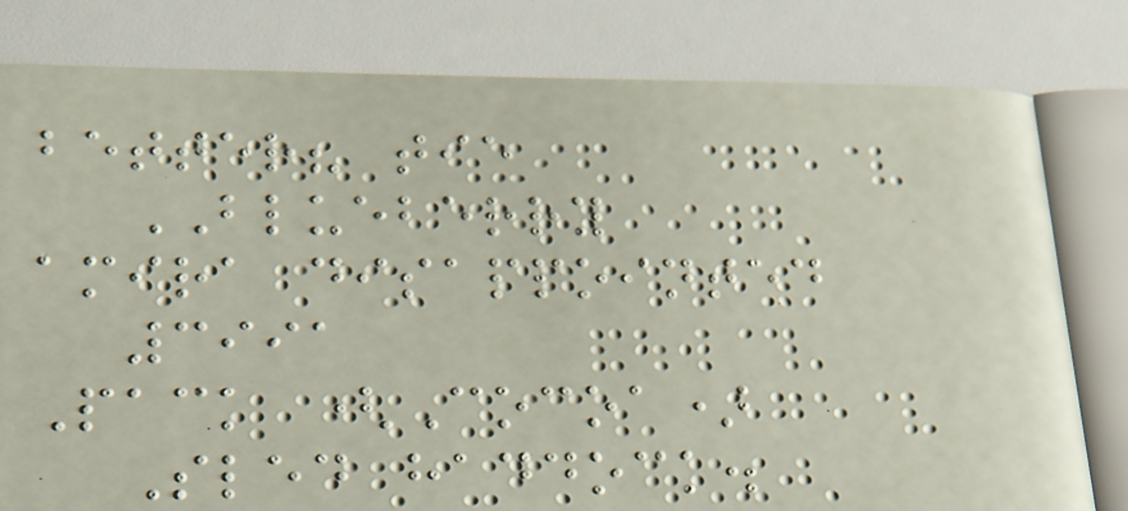better? tie
BLUEBERRY
amira disappointed
3991
Pack (Cocoa)
Sled haddock.
